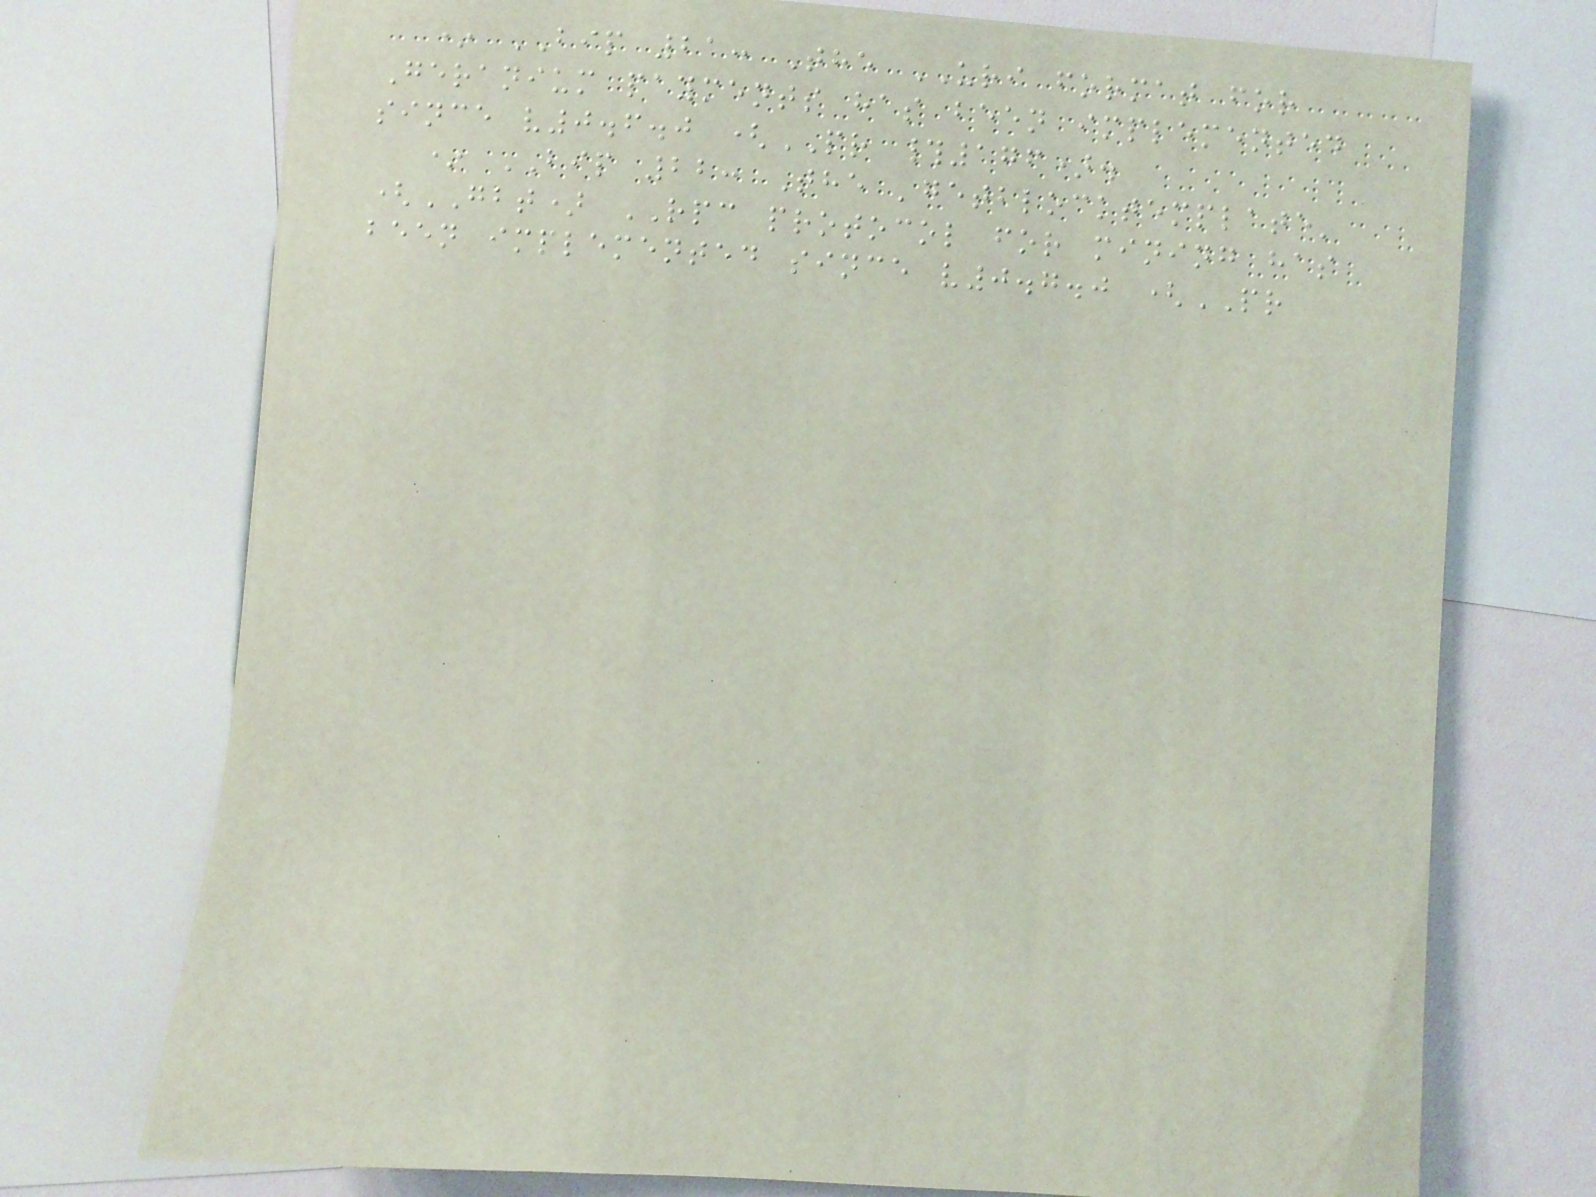* BIP 21: The URI format for
Geranium payments has been implemented
since v0.6.0 (PR #176).
* BIP 22: The 'getblocktemplate'
(GBT) RPC protocol for mining has
been implemented since v0.7.0 (PR
